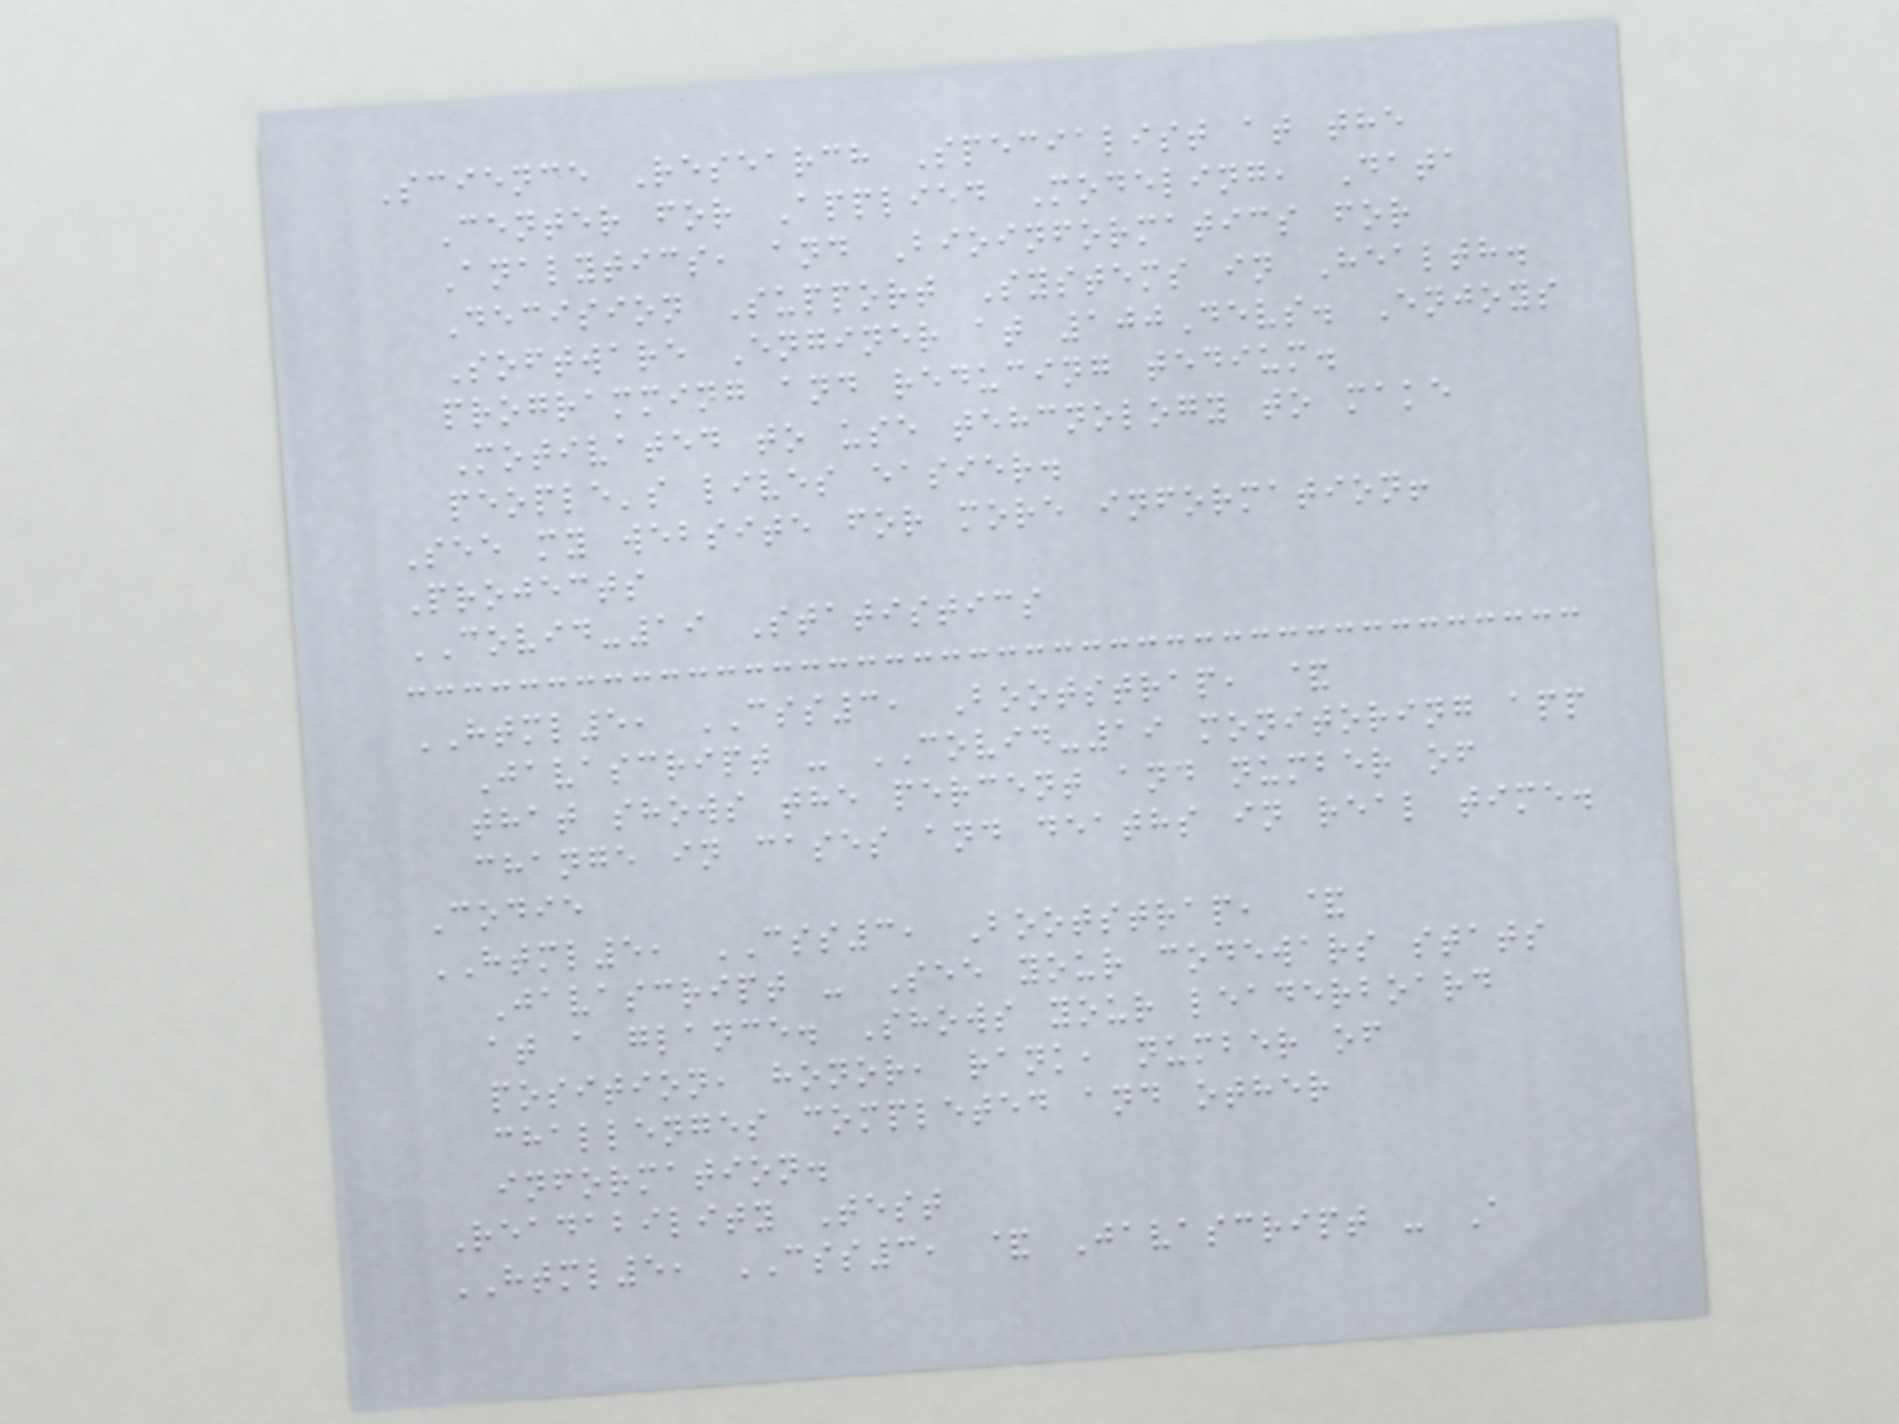Science Research Specialist at the
Center for Applied Modeling, Data
Analytics, and Bioinformatics for
Decision Support Systems in Health.
Software Enginer at 100Devs. Enjoys
programming and reducing tedium.
Motivated to use tehcnology to make
people's lives easier.
See my website for more information!
Projects
COVID-19 Statistics
HTML5, CSS3, Bootstrap, &
Javascript - COVID-19 monitoring app
that shows the percent and number of
change in cases and deaths in real time.
Codie
HTML5, CSS3, Bootstrap, &
Javascript - See your codewars stats
at a glance. Shows your leaderboard
position, honor, rank, number of
challenges completed and other
information.
Readability Test
HTML5, CSS3, & Javascript - A
